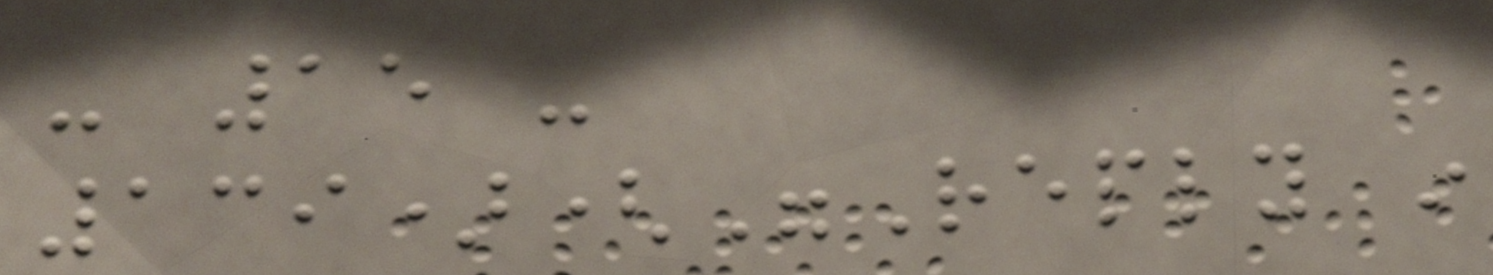- 15 -
139)("Reply in
